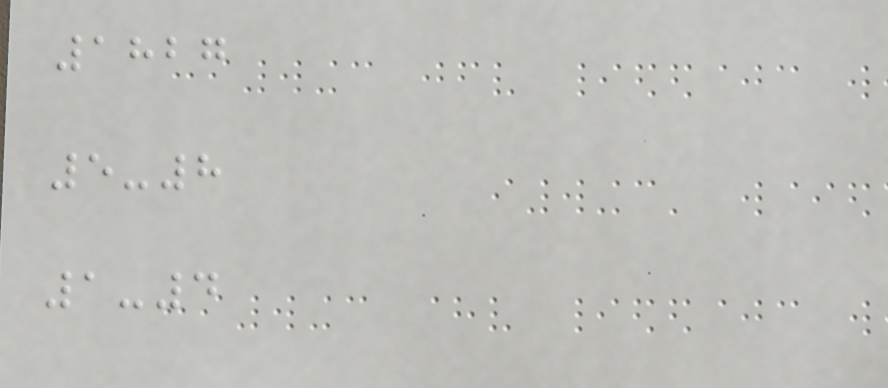1827
5-8
1-4
